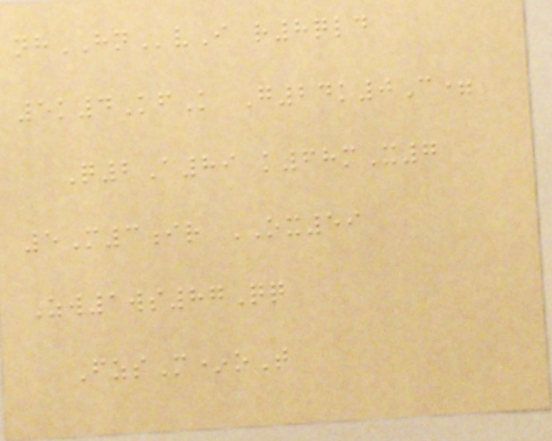nhHNvI r8qld
5k4KfK G24k0C=
Q2A89 k68mX7
5M3ir OX59
Zw1ws87Qq
FzsM*oT
